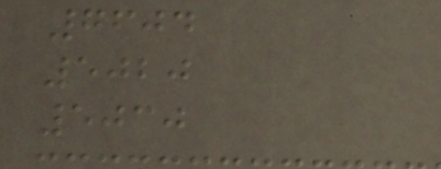7604
5020
5030
